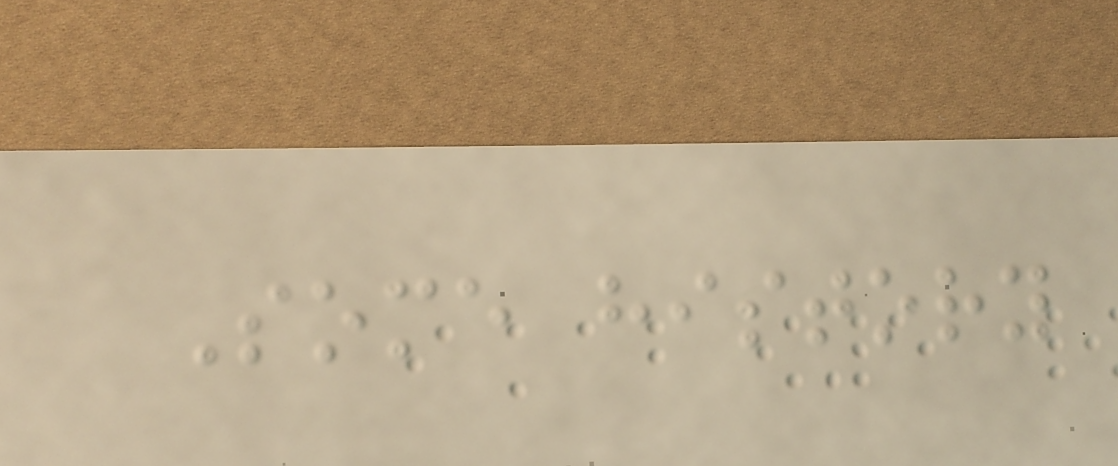Some history
